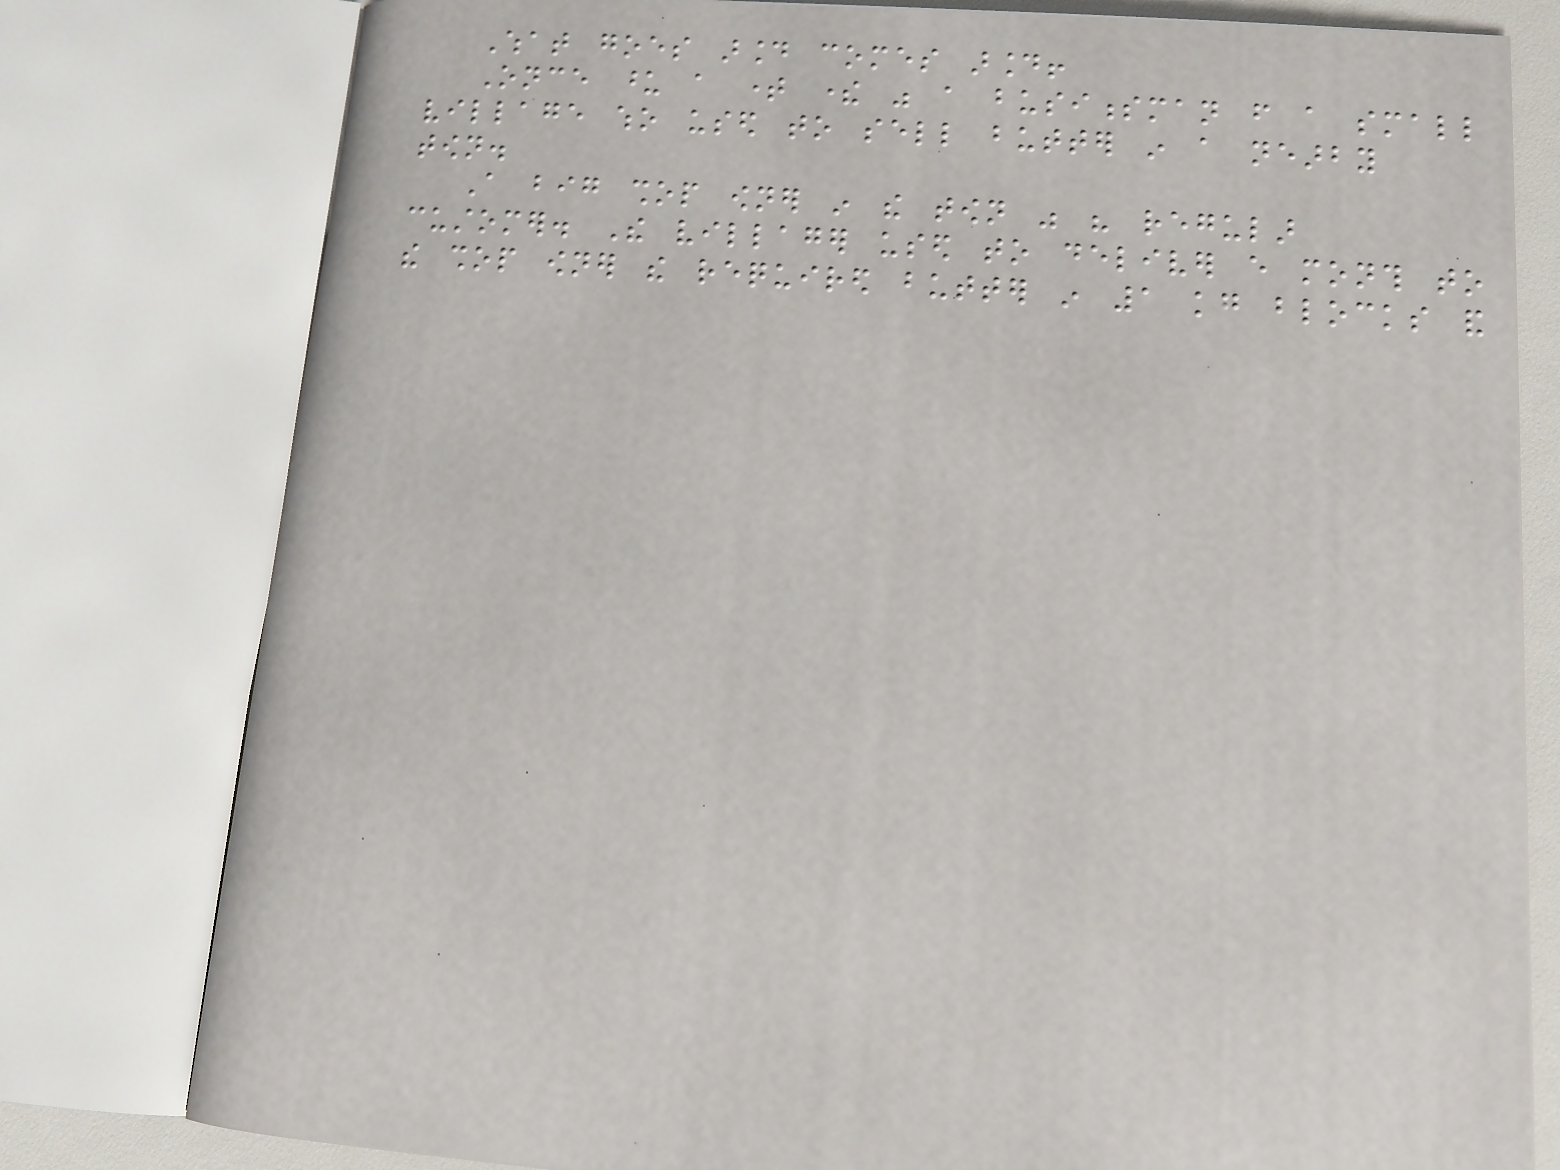What goes around comes around!
Once upon a time there was a businessman from a small
village who used to sell butter in a nearby
town.
A big shop owner in the town was his regular
customer. The villager used to deliver every month to
the shop owner the required butter in 1 kg blocks and
